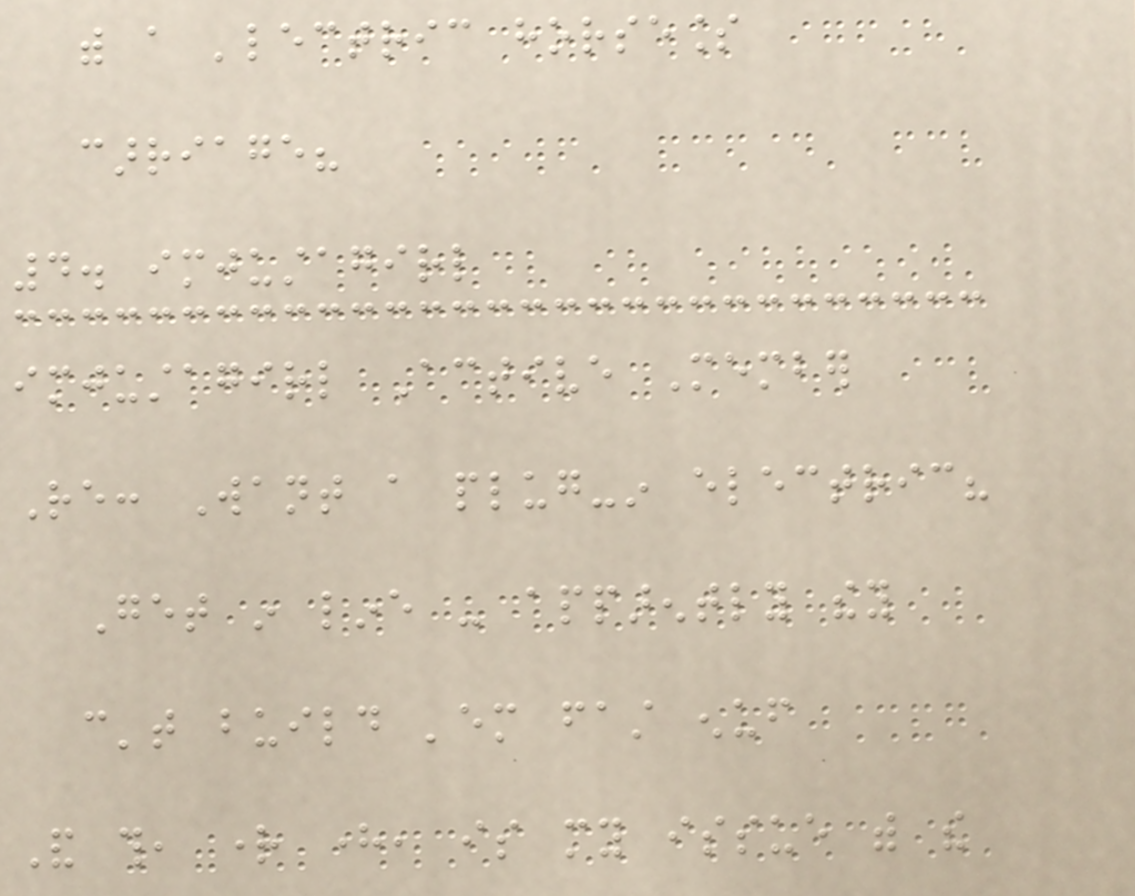with a 'lectric horseless
carriage?
4. imjustagirl
imjustagirl Active Member
Re: Want a plug-in electric?
Get in line - apparently they
can't build 'em fast enuf
And this, right here, is my issue with the
